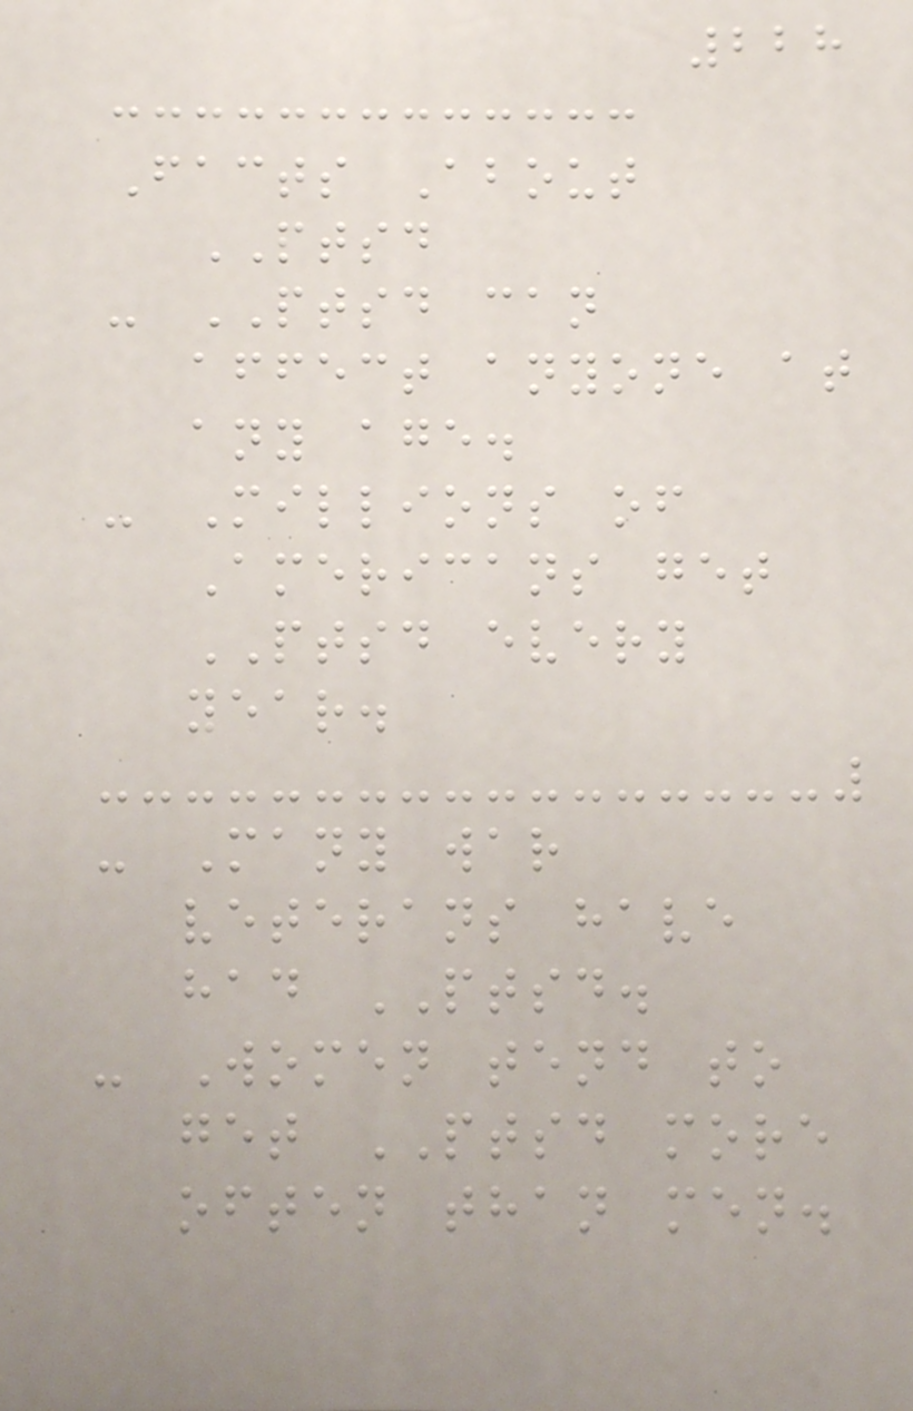228
Facts About
PTSD
- PTSD can
affect anyone at
any age.
- Millions of
Americans get
PTSD every
year.
- Many war
veterans have
had PTSD.
- Women tend to
get PTSD more
often than men.
